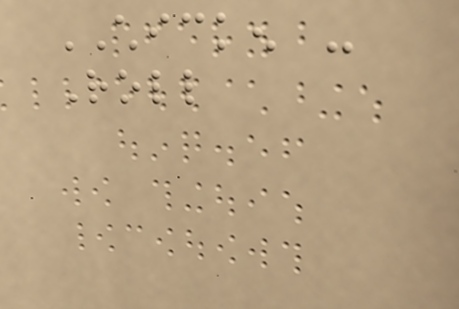CHICKEN -
Roll
